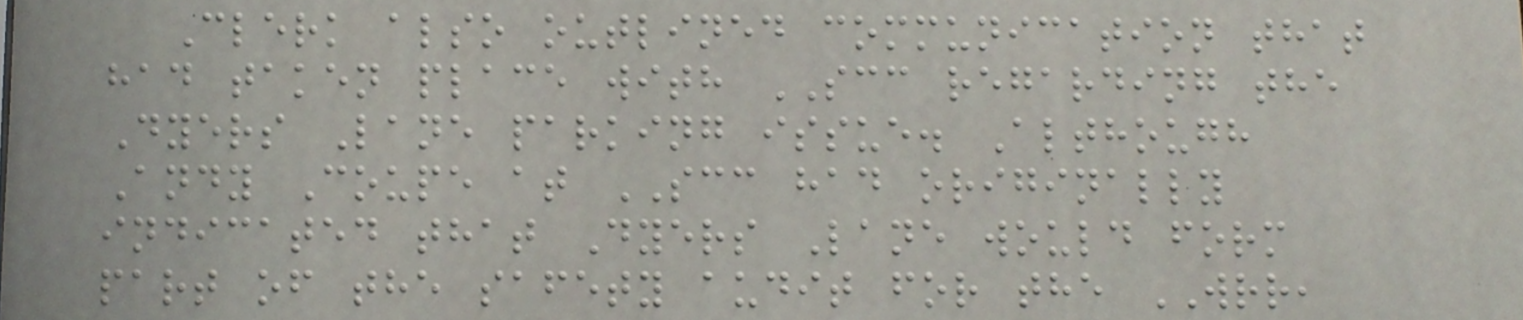Clerk also outlined communication that
had taken place with SCC regarding the
Dyers Lane parking issue. Although
Andy Coupe at SCC had originally
indicated that Dyers Lane would form
part of the safety audit for the WRR,
